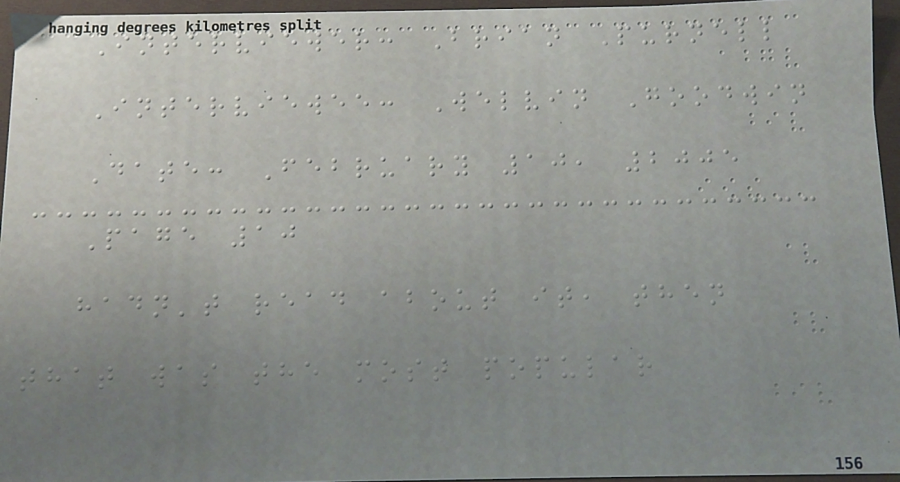Interviewer: Brian Purnell
Interviewee: Welvin Goodwin
Date: February 10, 2005
Page 10
hadn't read about it, then
that was the most popular
